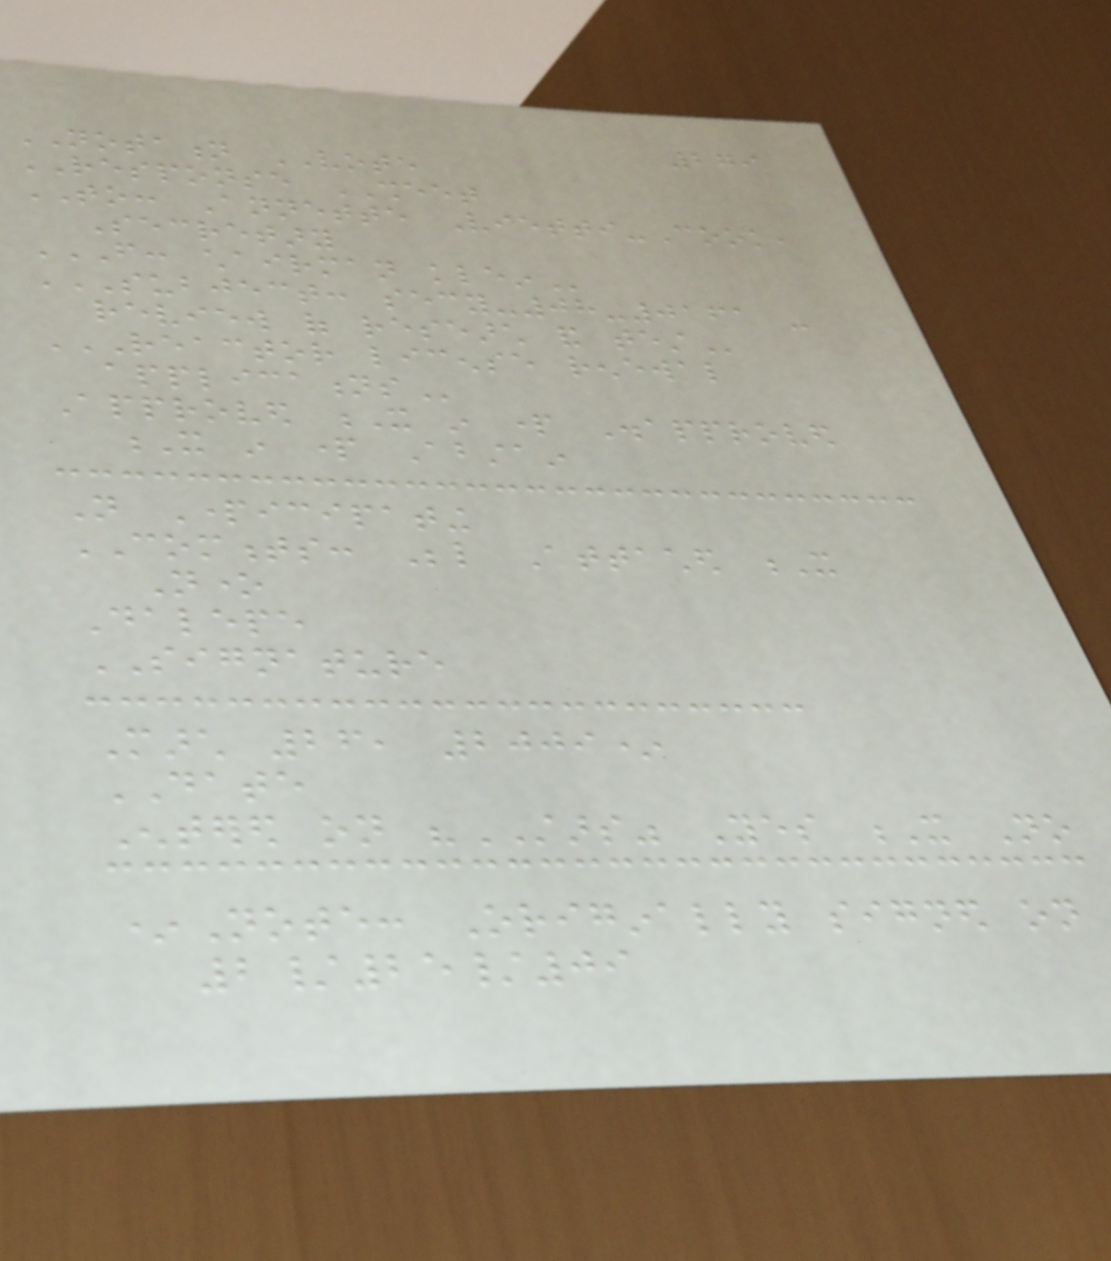279
NOTATION VOTE
RESPONSE SHEET
TO: Annette Vietti-Cook,
Secretary
FROM: CHAIRMAN KLEIN
SUBJECT: SECY-08-0161 -
REVIEW OF RESEARCH AND TEST
REACTOR LICENSE RENEWAL
APPLICATIONS
Approved X in part Disapproved
X in part Abstain
Not Participating
COMMENTS: Below Attached X
None
Dalepe
SIGNATURE
March 26, 2009*
DATE
Entered on "STARS" Yes X No
*Note: Originally signed on
2/25/09
